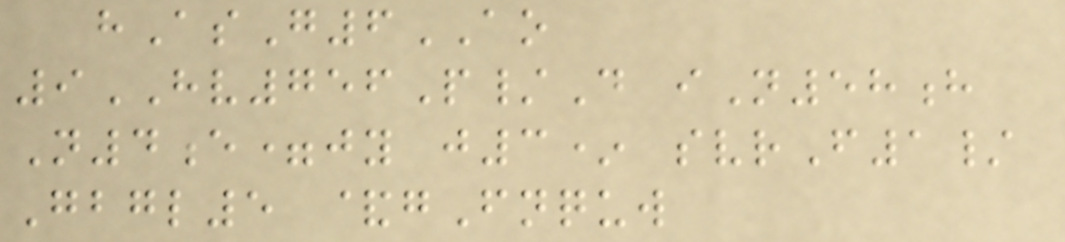hAsG6AO
9HV756P/D iN58h
N4e=jy j3* svrF1/
Gbgl5 &gFnquw
